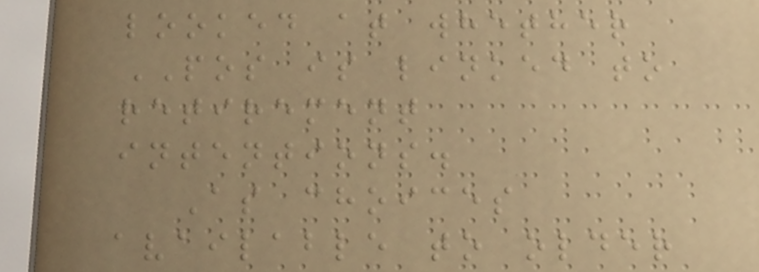looked at whether
POS is linked to
retirement
intentions.
As choices
available to older
